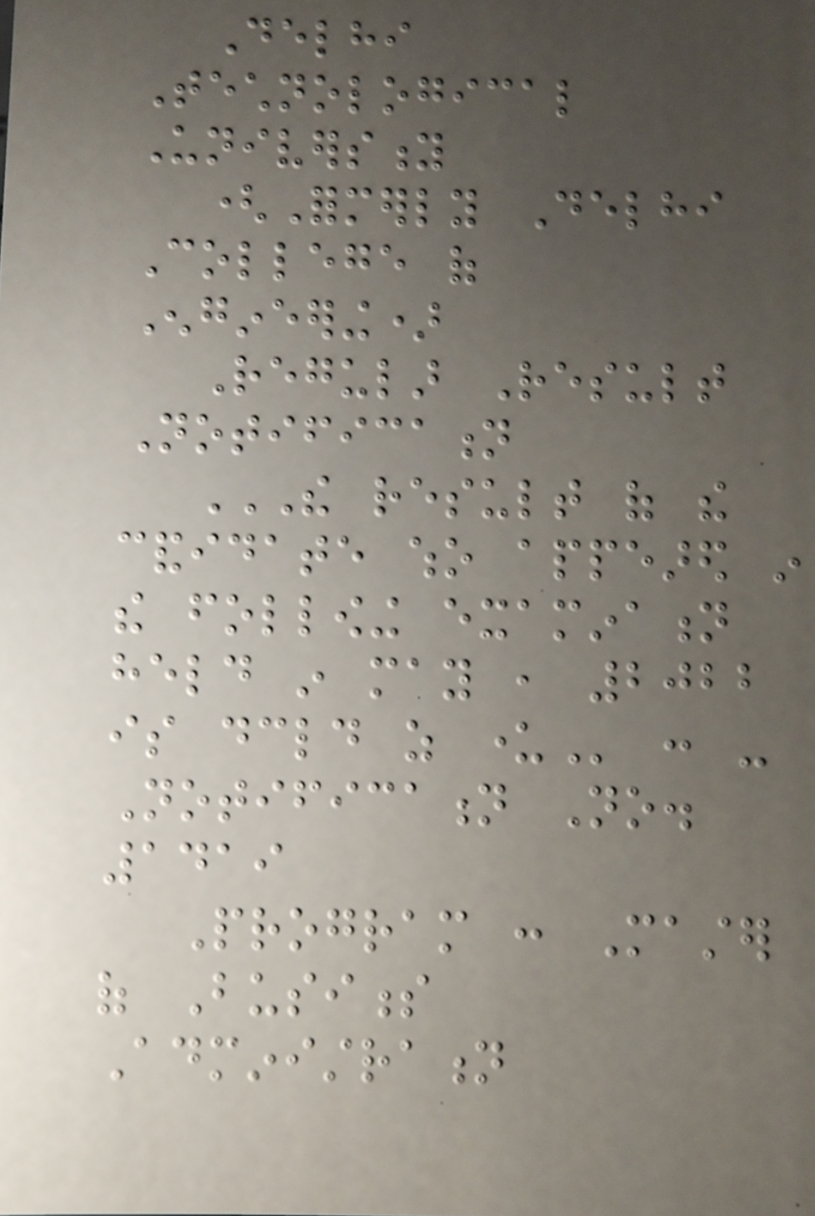Delhi
Technological
University
(Formerly Delhi
College of
Engineering)
Regular Result
Notification
THE RESULT OF THE
CANDIDATE WHO APPEARED IN
THE FOLLOWING EXAMINATION
HELD IN MAY , 2022
IS DECLARED AS UNDER : -
Notification No.
1419
Program : Master
of Business
Administration
